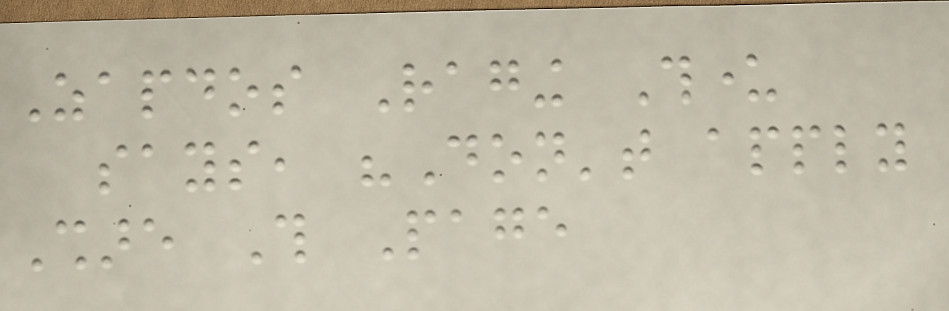Zapdos Raging Thunder
says, "Don't apply
Share This Page
